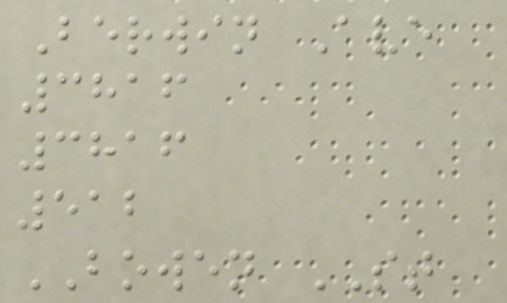Berwin Ave
3816
3816
512
BOWEN ST
